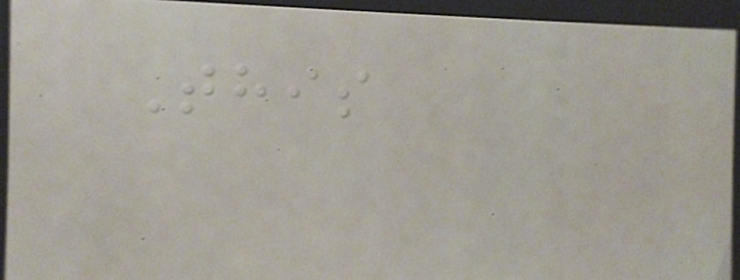This
